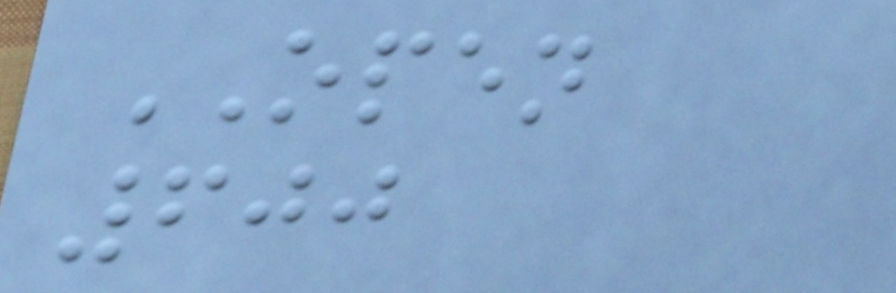OPEN
600
